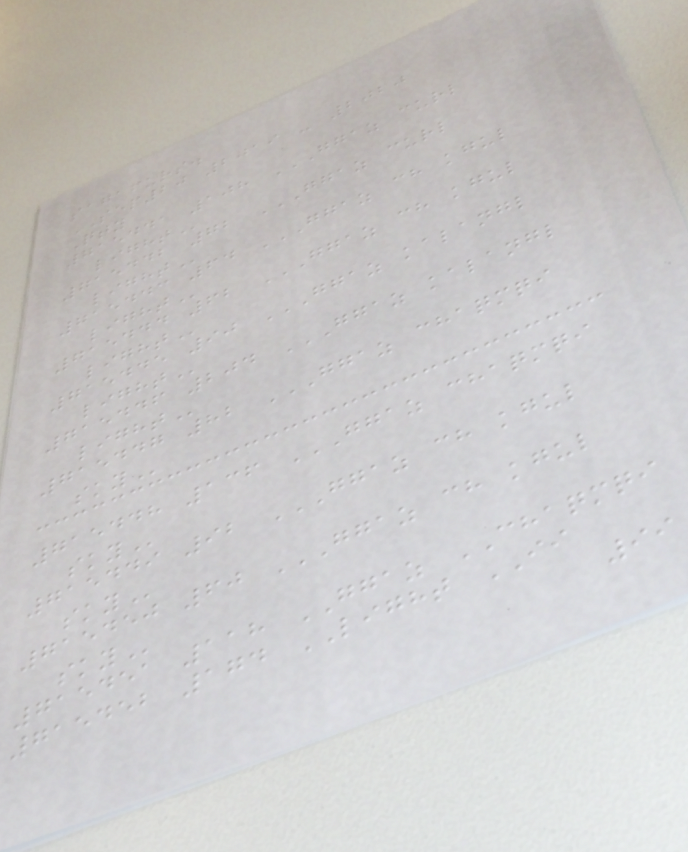sagafurs.
SEP20 2019 - 2020
Qty
715441 108 GGAZ CURL
LIGHT
715442 72 GGAZ CURL
LIGHT
715443 64 GGAZ CH KGUL
LIGHT
715444 62 GGAZ CH KGUL
LIGHT
715445 90 GGAZ KALANGL
LIGHT
715446 204 GGAZ KALANGL
LIGHT
715447 82 GGAZ CHAQMQI
SKY
715448 136 GGAZ CHAQMQI
SKY
715449 92 GGAZ CH KGUL
SKY
715450 60 GGAZ CH KGUL
SKY
715451 118 GGAZ CHAQMQI
715452 174 LIGHT II
99
